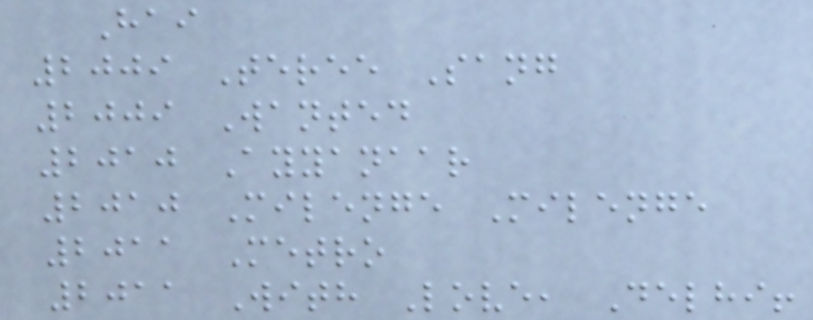Hai
2009 Teree Sang
2009 Wanted
2010 Ayyanaar
2010 Milenge Milenge
2011 Metro
2011 With Love, Delhi!
